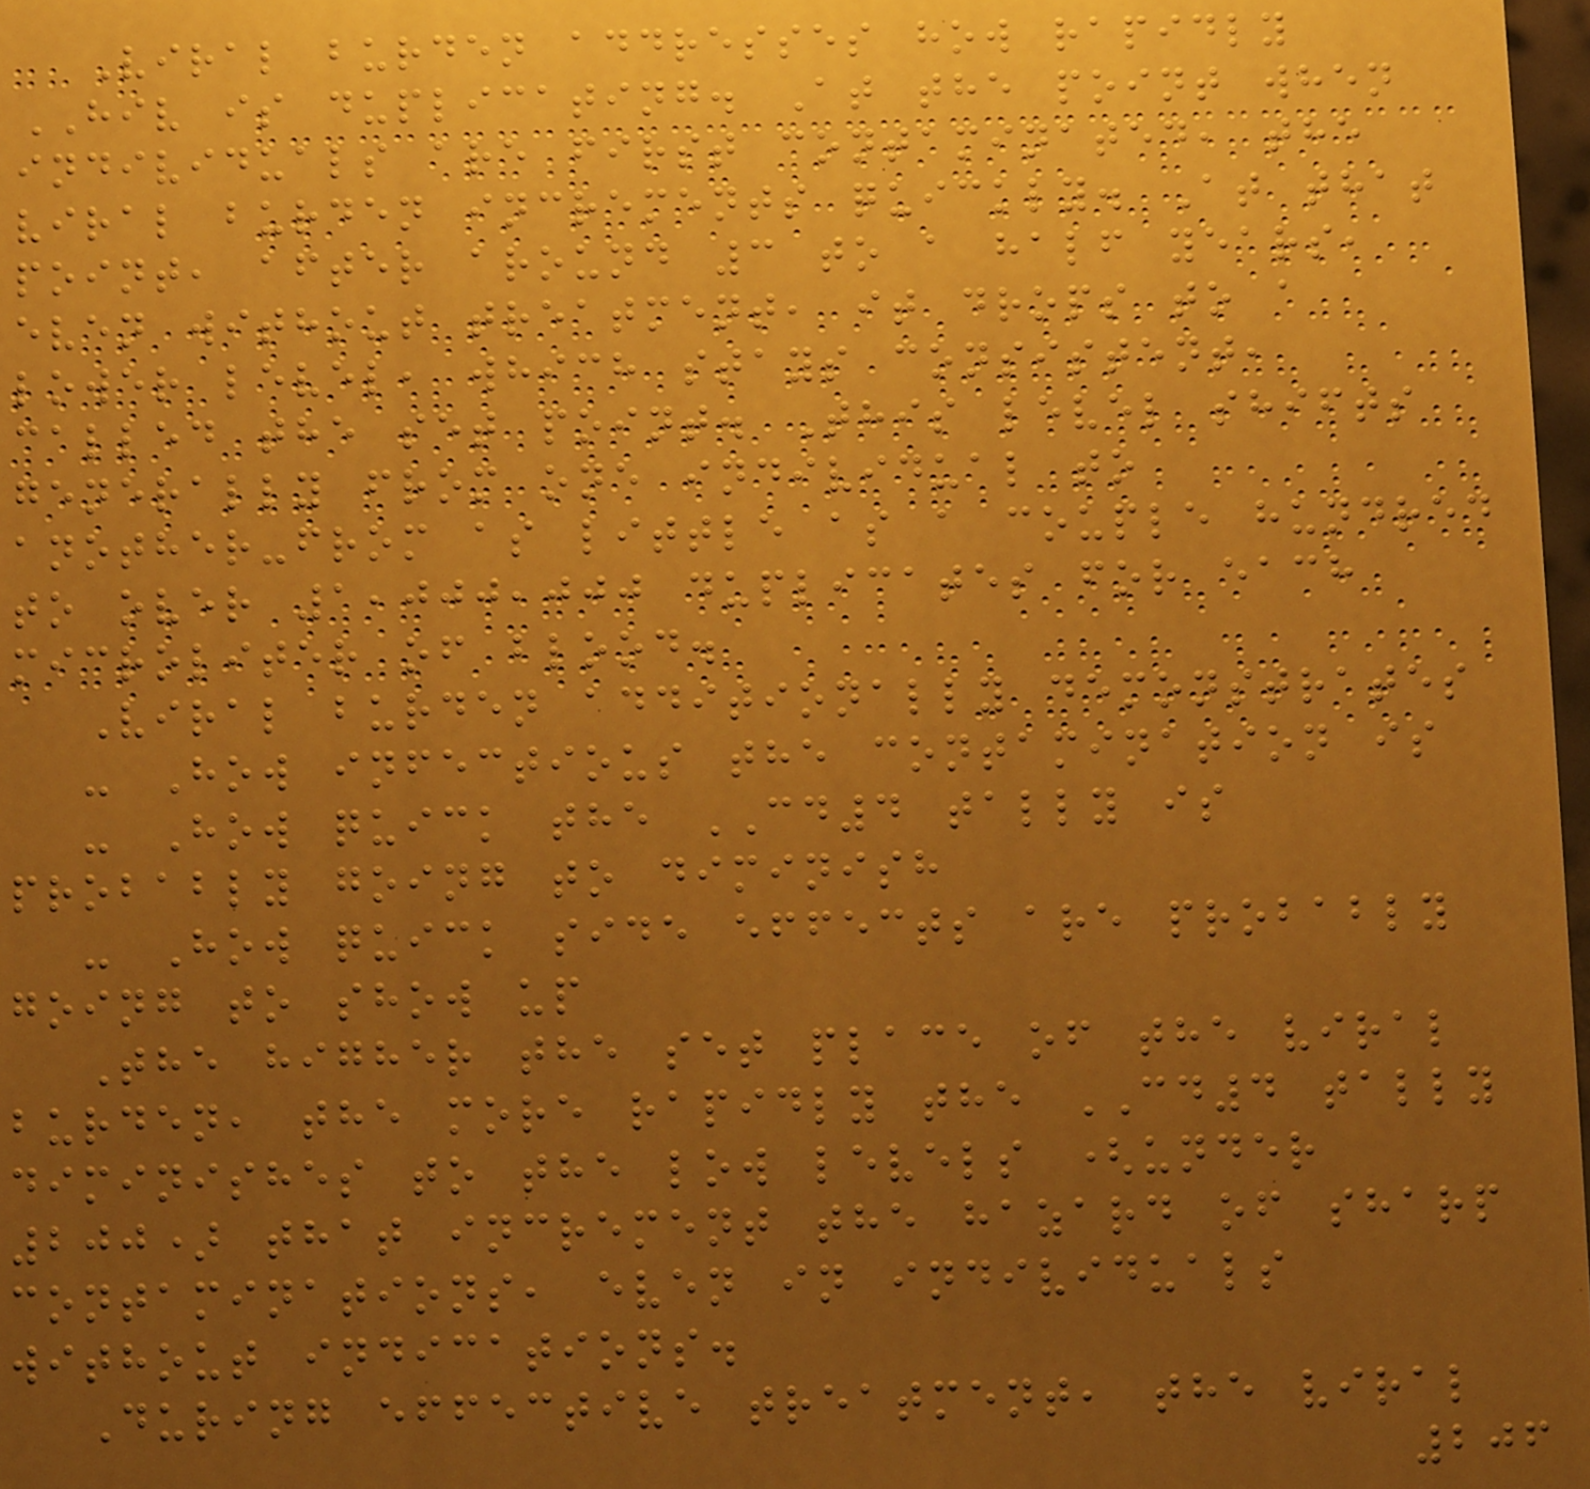Viral burden addresses how rapidly
HIV is duplicating. At the point when
individuals are first contaminated, the
viral burden increments quickly. At that
point, after around 3 to a half years,
even without treatment, it drops to a
lower level, which stays consistent,
called the set point. This level shifts
generally from one individual to
another-from as little as a couple hundred
to over 1,000,000 duplicates for each
microliter of blood.
Viral burden additionally demonstrates
- How infectious the contamination is
- How quick the CD4 tally is
probably going to diminish
- How quick side effects are probably
going to show up
The higher the set place of the viral
burden, the more rapidly the CD4 tally
diminishes to the low levels (under
200) that increment the hazard of sharp
contaminations, even in individuals
without indications.
During effective treatment, the viral
206
